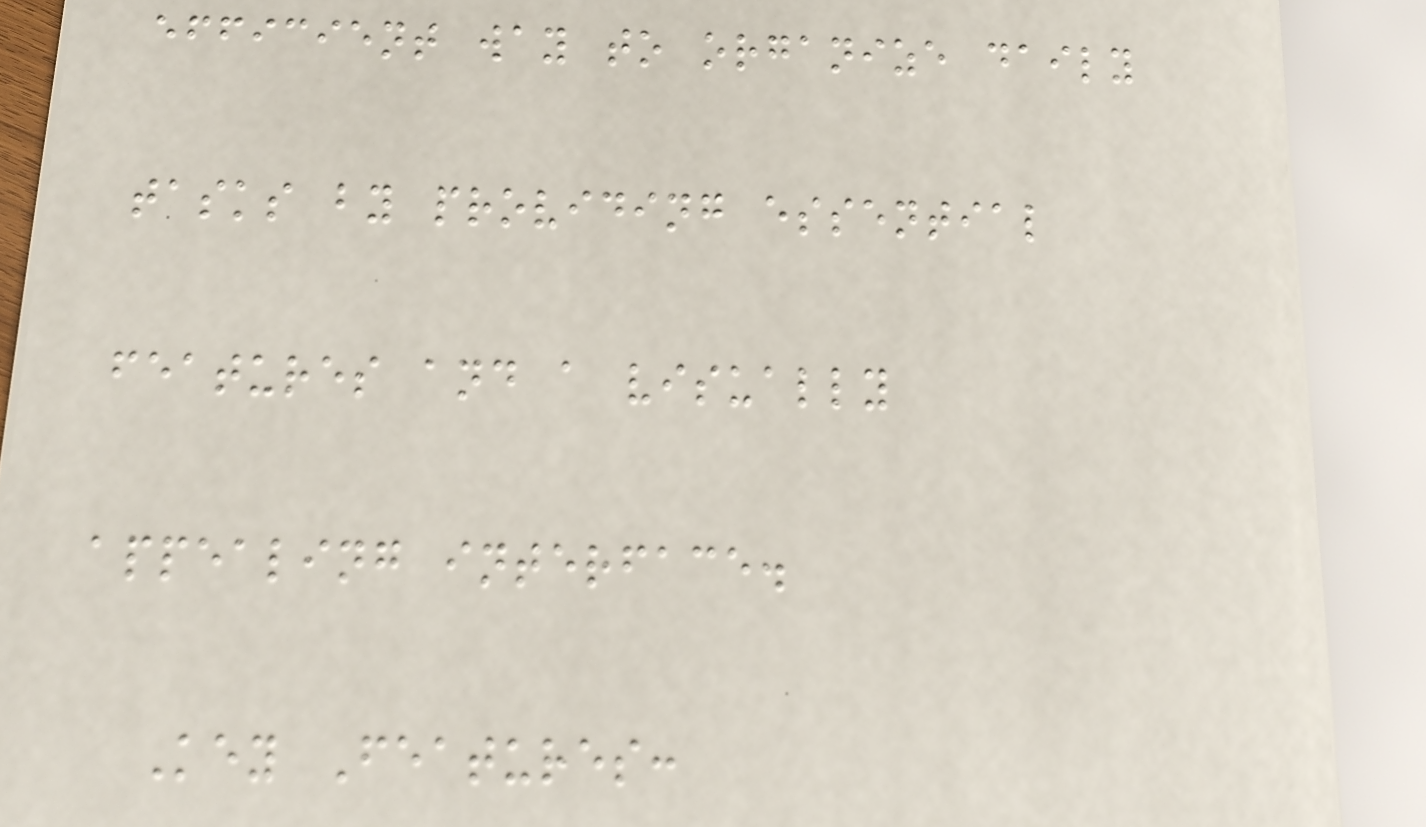efficient way to organize daily
tasks by providing essential
features and a visually
appealing interface.
Key Features:
